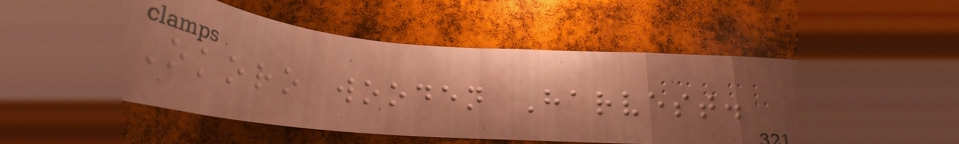Okoro wooden Harvest.
